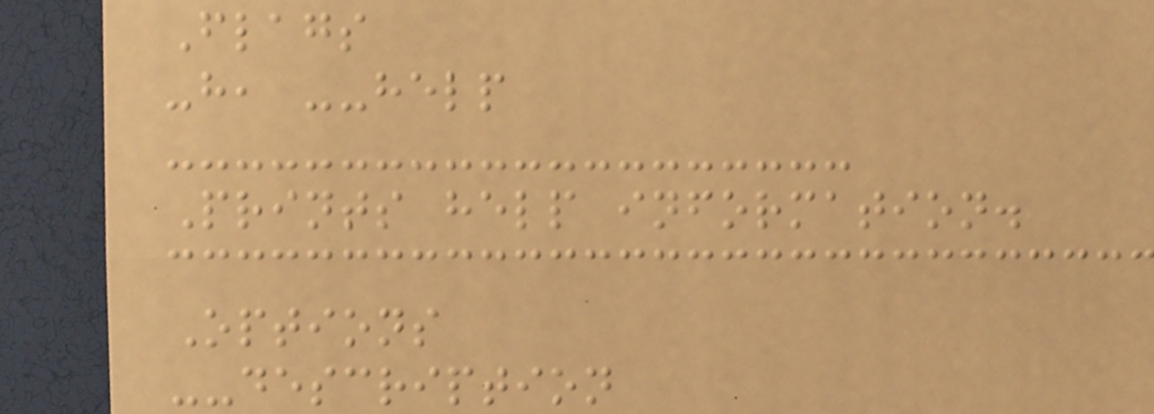Flags
-h, --help
Prints help information.
Options
--description
